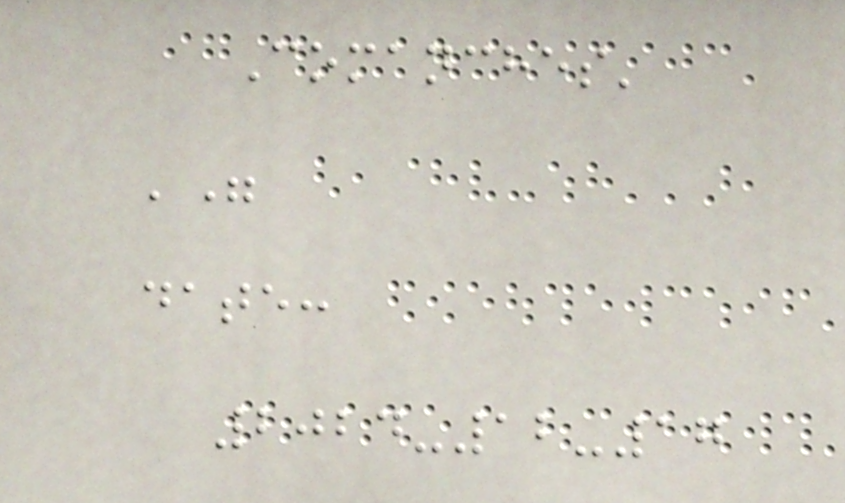Comanches'
'"
date:
2024-12-17
